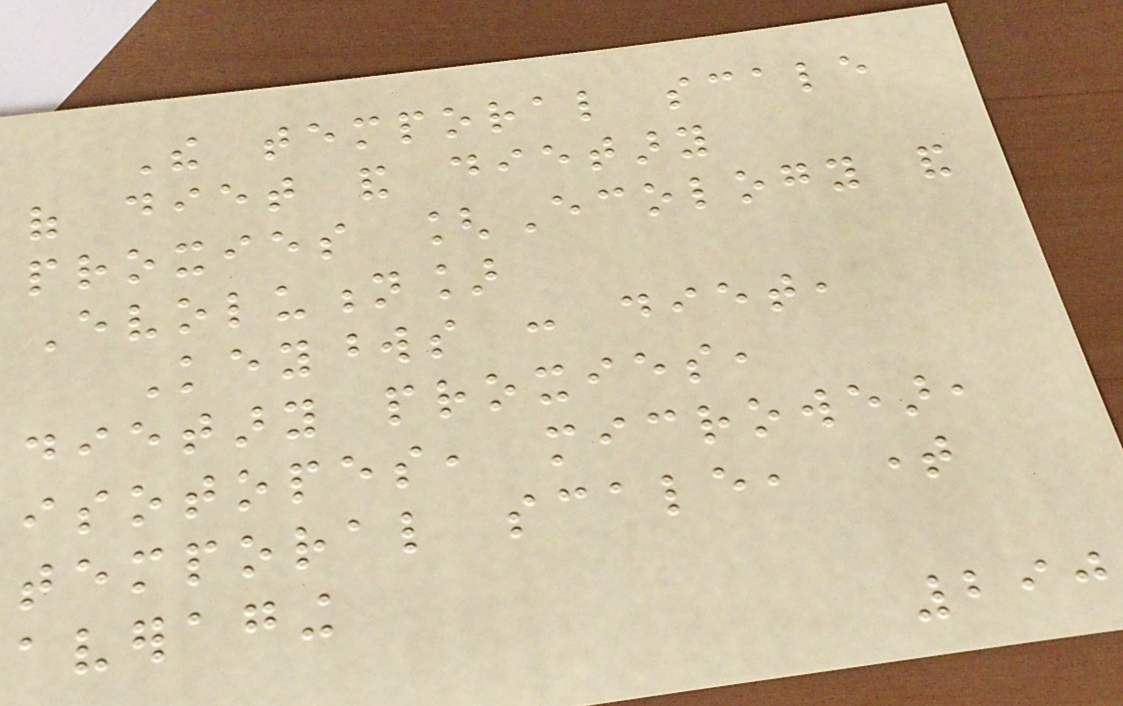The temporal scale
of diet and dietary
proxies [Ecology and
Evolution]
Keywords : diet,
dietary proxies,
isotopes, microwear,
temporal scale, time
averaging
290
